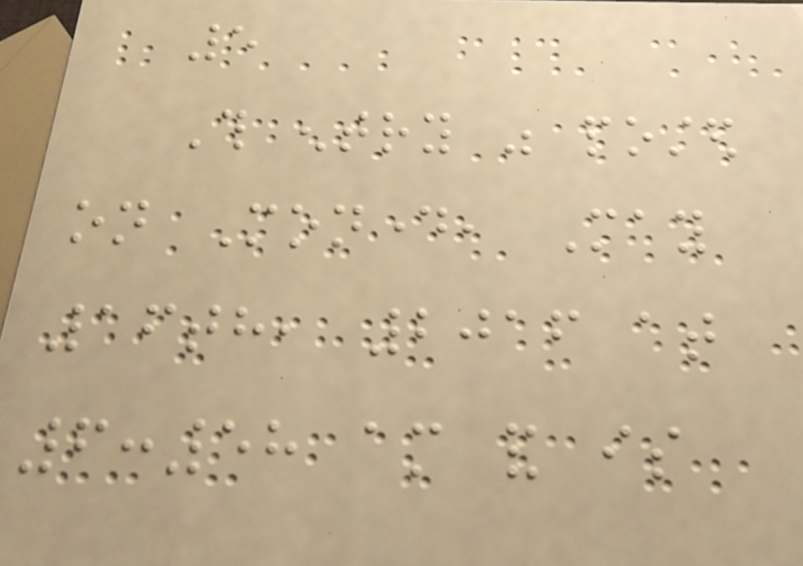5
This entry was posted
on Monday, May
16th, 2016 at
6:58 am and is
